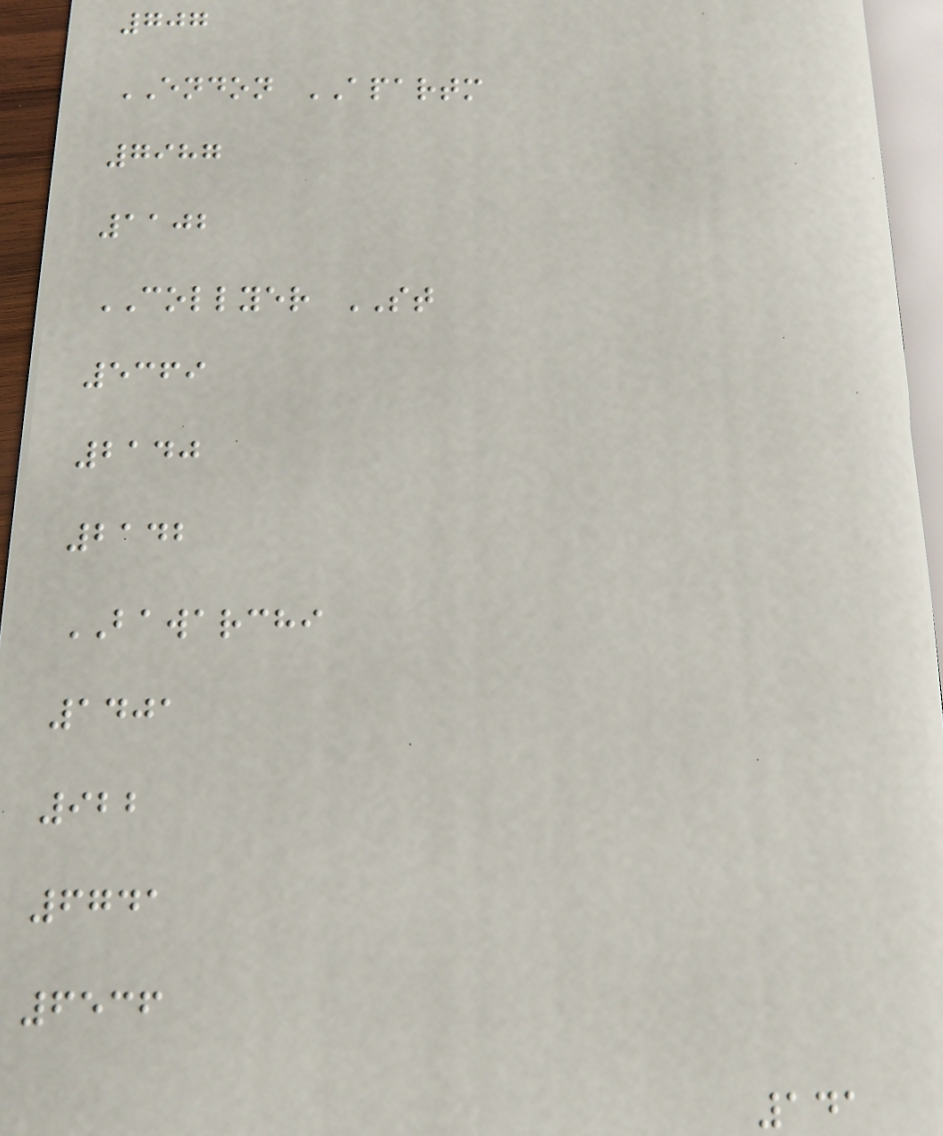707
ENDON APARTM
7987
1102
COLLYER ST
5369
2140
2142
BAWARCHI
1401
922
6741
6536
141
